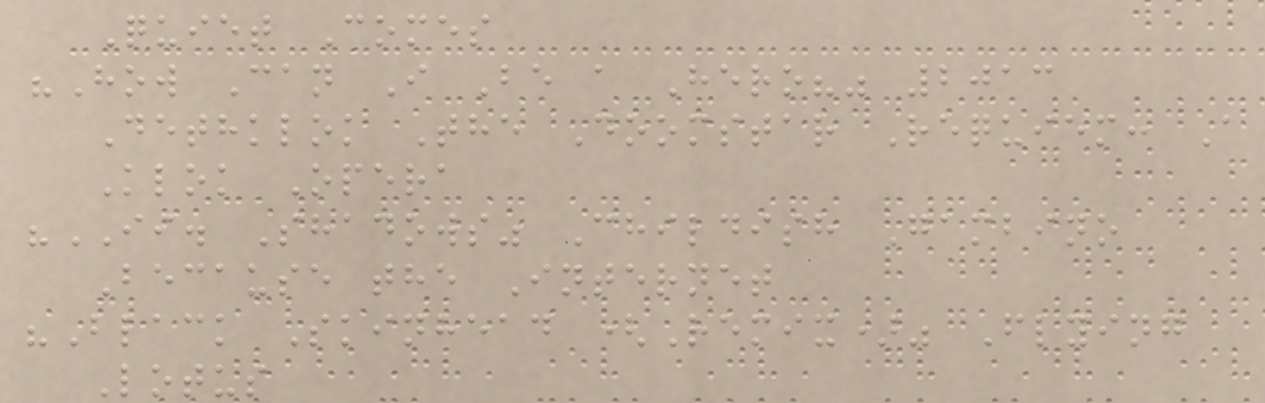Quiet Comes
"How Can I Be a Hero?" 2013
Dethklok The Doomstar Requiem: A
Klok Opera
"II. Shadows" Childish Gambino
Because the Internet
"Black Skinhead (Remix)" Flying
Lotus
